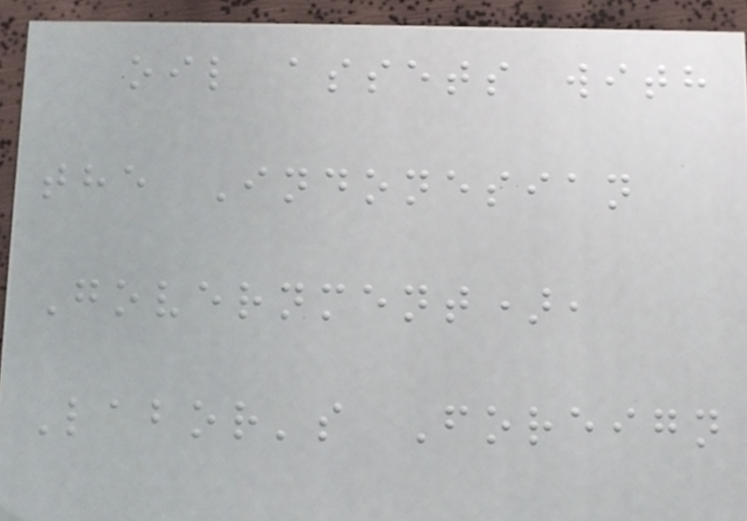oil assets with
the Indonesian
Government),
Labor's Foreign
